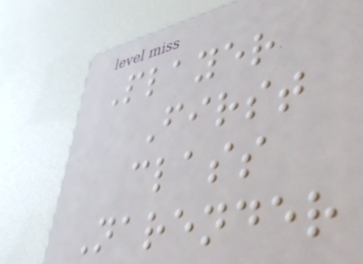Player
First
class
Narender
